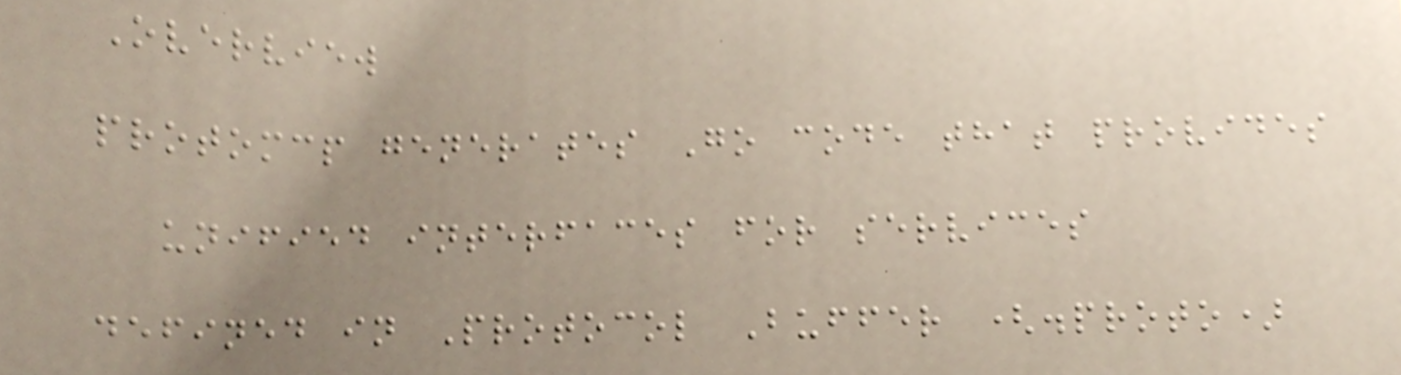Overview
protomcp generates Go code that provides
unified interfaces for services
defined in Protocol Buffer (.proto)
